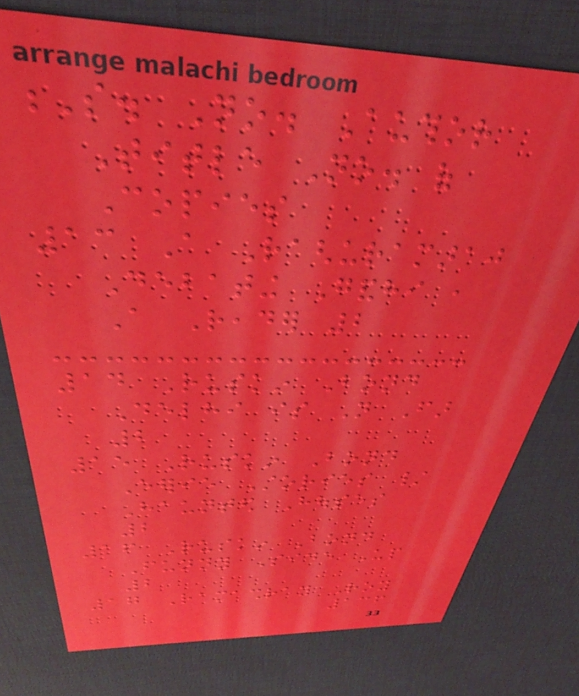S. No. Author
Title No. of
Copies
13 A Raghuramaraj
Debating Gandhi ,
A Reader 2
14 Ruskin Bond
Delhi is Not Far
2
15 Ruskin Bond
Eerie Stories /
Haunted Houses
2
16 Ruskin Bond
Funny Side Up
2
17 Ramashray Roy
136
